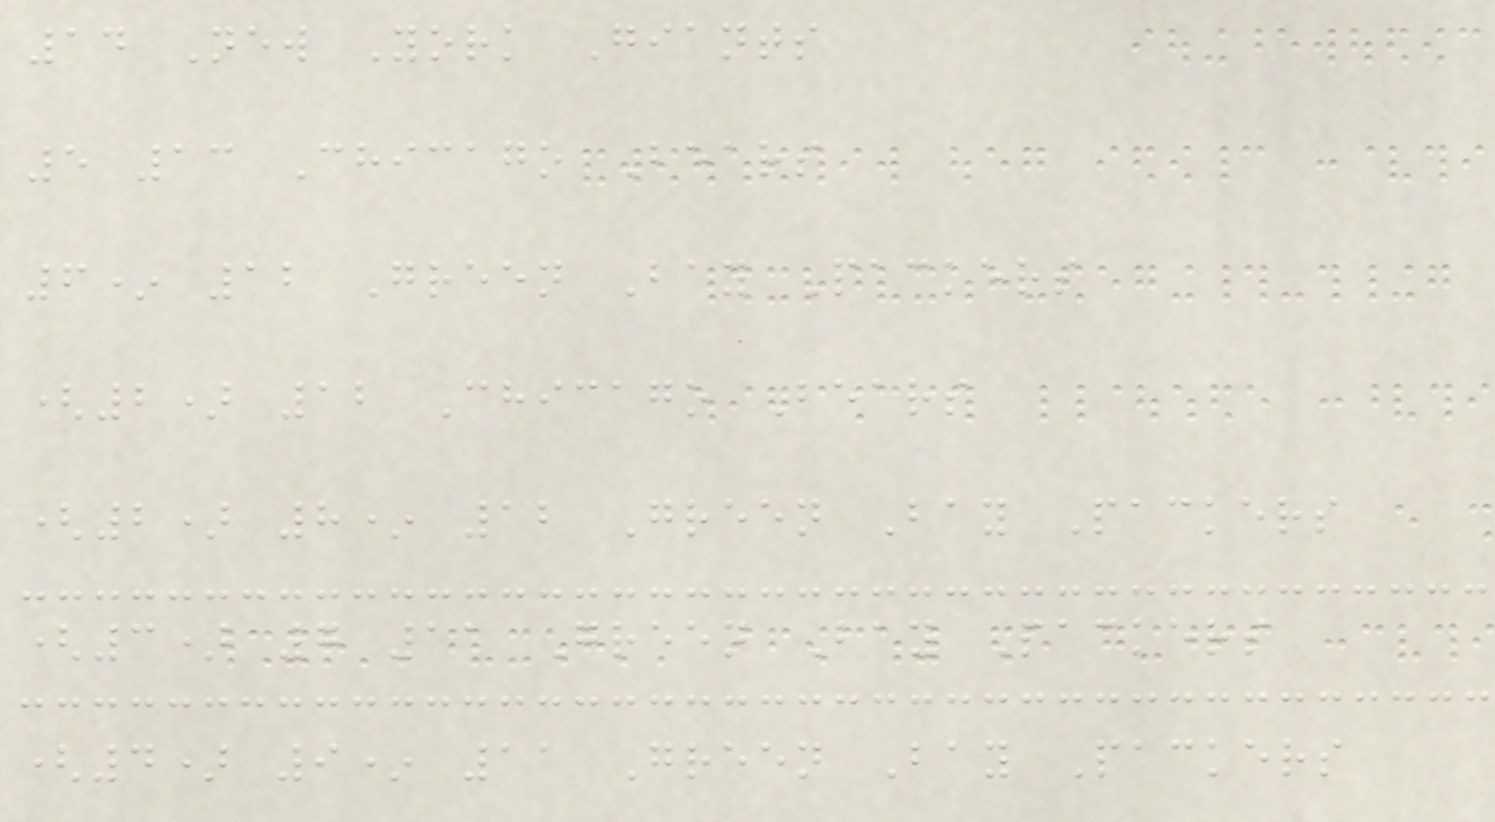14 New York Giants
5 13 Chicago Bears
6* 12 Green Bay Packers
(2) 12 Chicago Bears
(2) 8* 12 Green Bay Packers
(3) 7 11 Green Bay Packers
(4) 9* 11 Green Bay Packers
